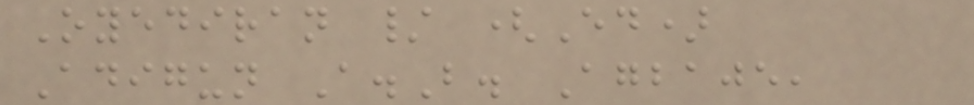Oyediran / (Ed)
Adigun A.B. Agbaje,
